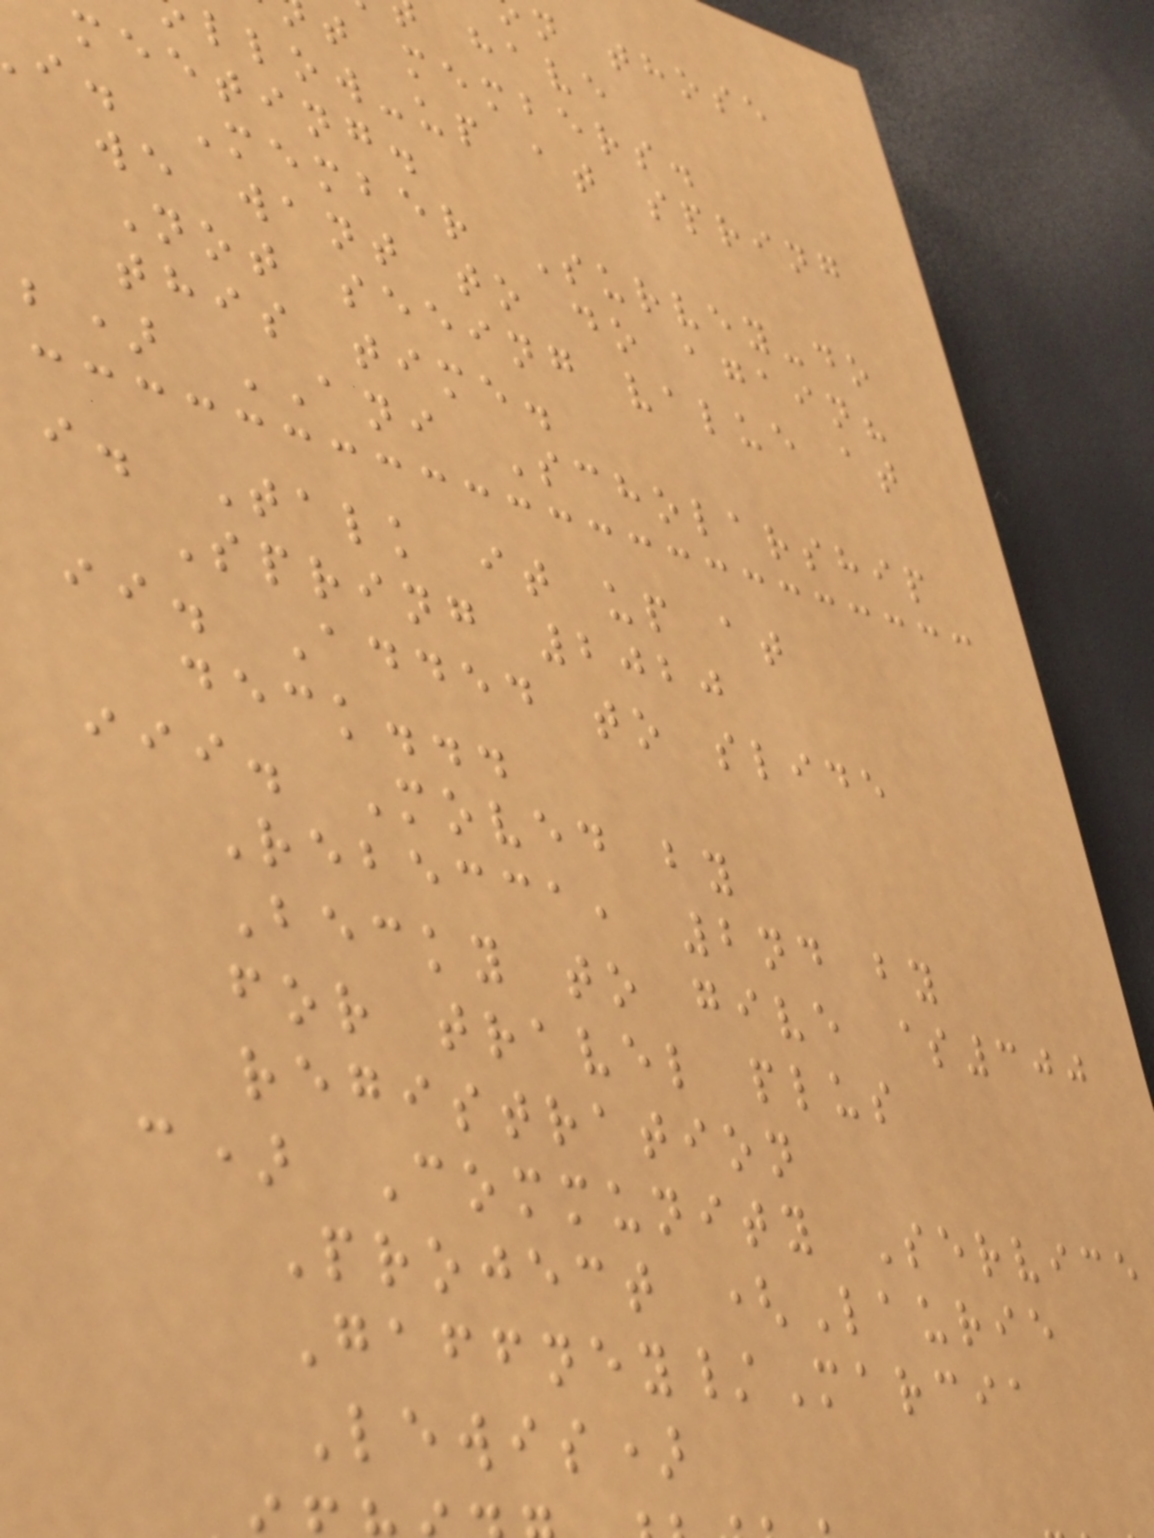n those
have
t members.
llow-up at spring
meeting.
i. Member Survey-do
we want to do again?
Not seeing value at
this time.
b) ANI Scholarship
i. Talk it up at
Spring 2020
ii. Added to slide
deck...
iii. Moved by
Rebecca, 2nd by
Becky to give $300
for travel plus
registration
c) Community Service
Project (Laurie
Gaffney/Marcia
Lewis)
